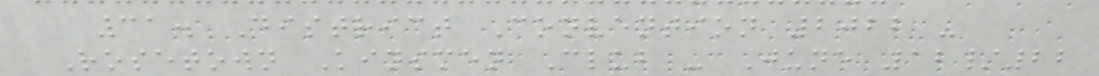31. District Convention 2022 -
Rosetown Kinsmen Club - June 12/22
